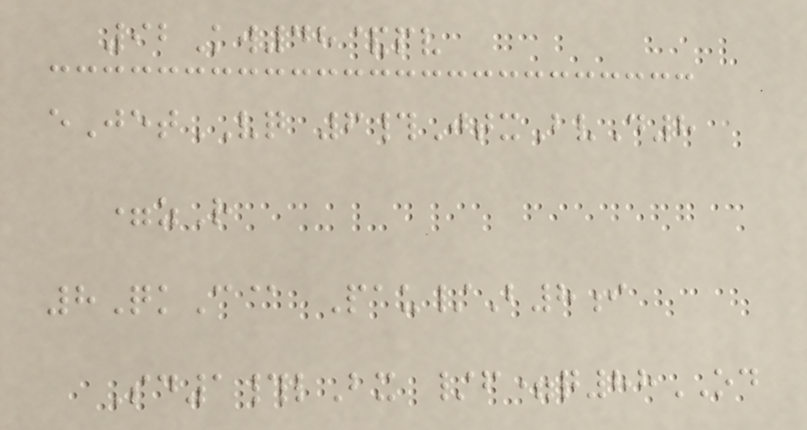92Kw48&pv
eJetVQ 6#JtxBvD8
=zR
8QkC@ Pau/B8i
Sd1#lBx /f=q88OD
